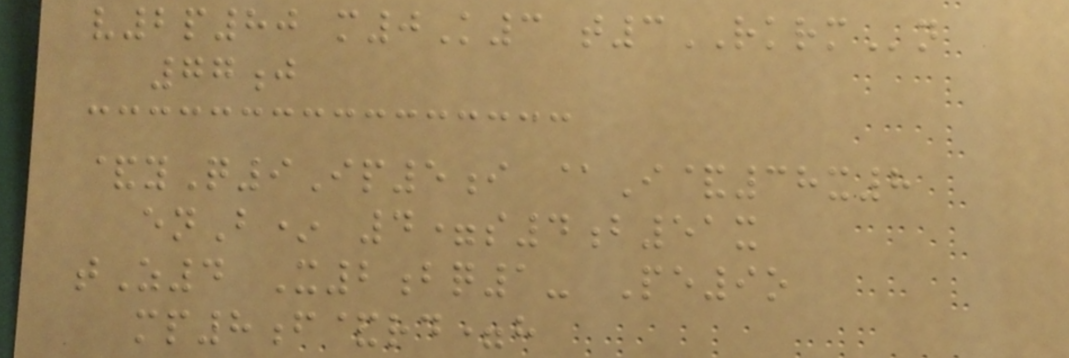v2p80 m0K3 t3RKRMn
77j
&yQ9Ip5i @I&38x8
enB* 4=s4b51x
tZ4 X2bq1- Pe9o
mp8f&rd=h
